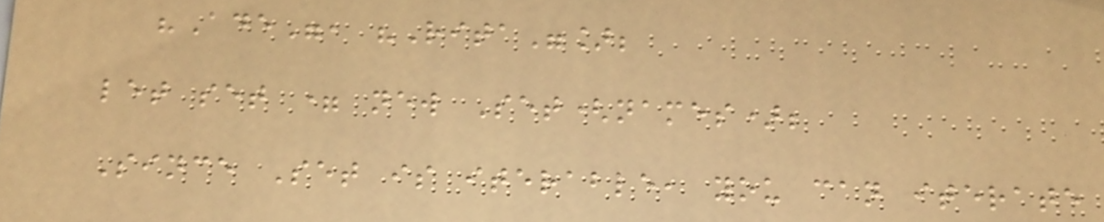"Ade", "Rita"];
let set = new Set(names);
Since Set is iterable, you can iterate
